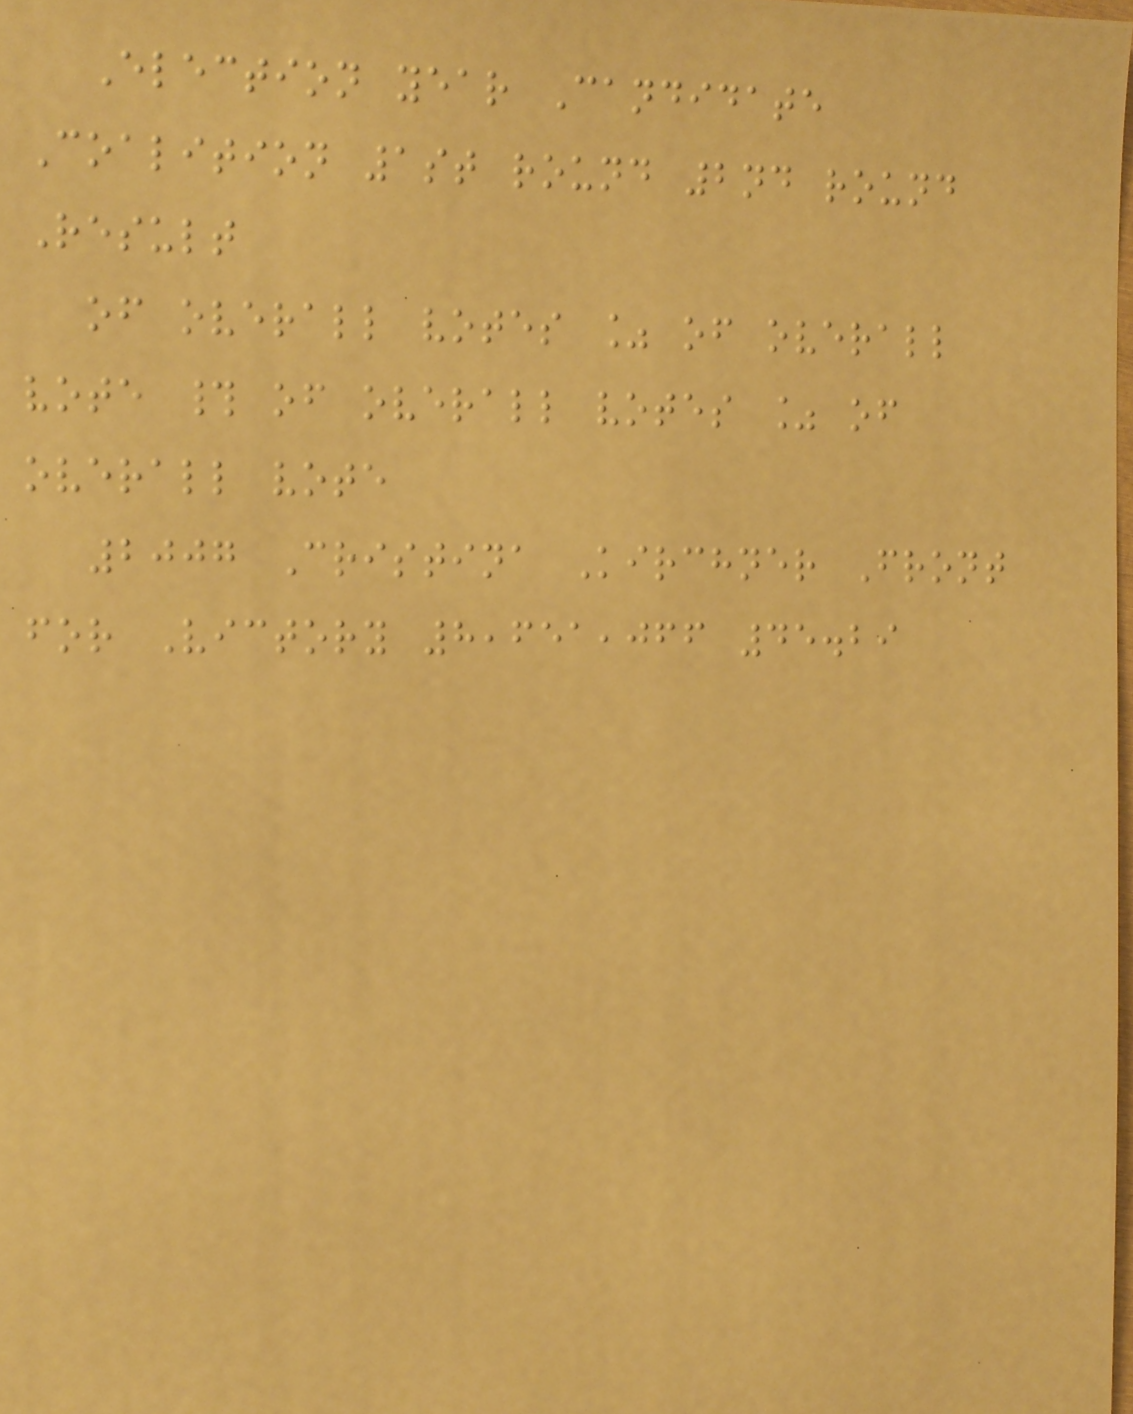Election year Candidate
Coalition 1st round 2nd round
Result
of overall votes % of overall
vote # of overall votes % of
overall vote
2007 Cristina Kirchner Front
for Victory 8,651,066 45.29
